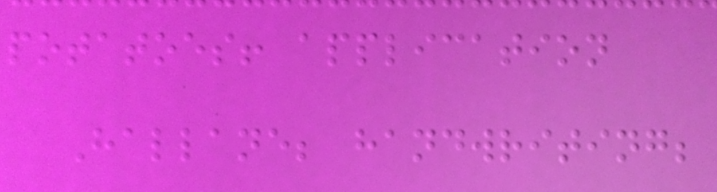potatoes! application
Hallane; handwriting;
